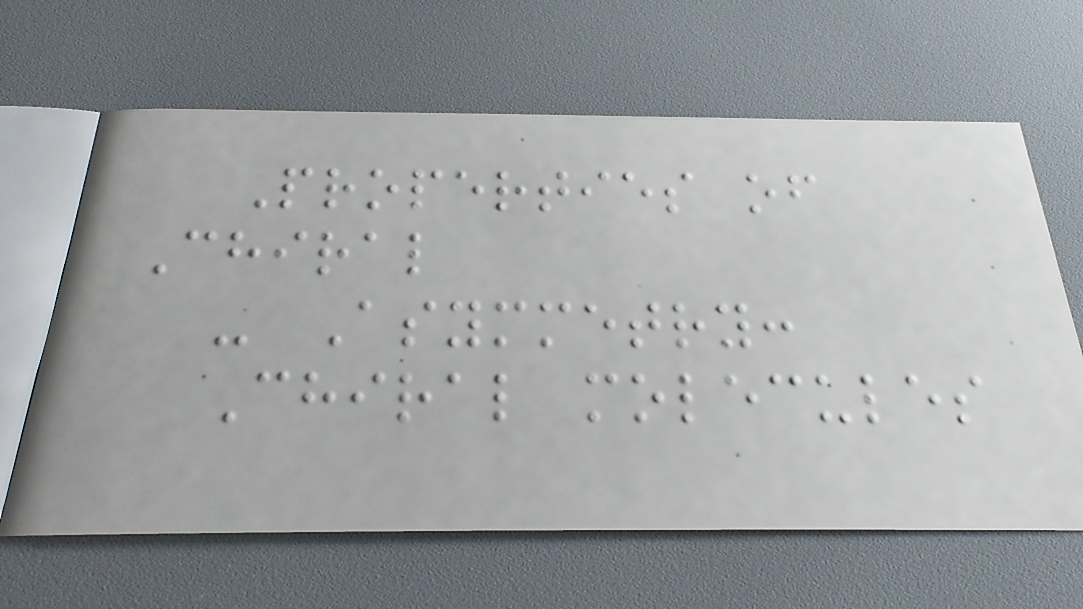Properties of
Chiral
- Asymmetry:
Chiral molecules
